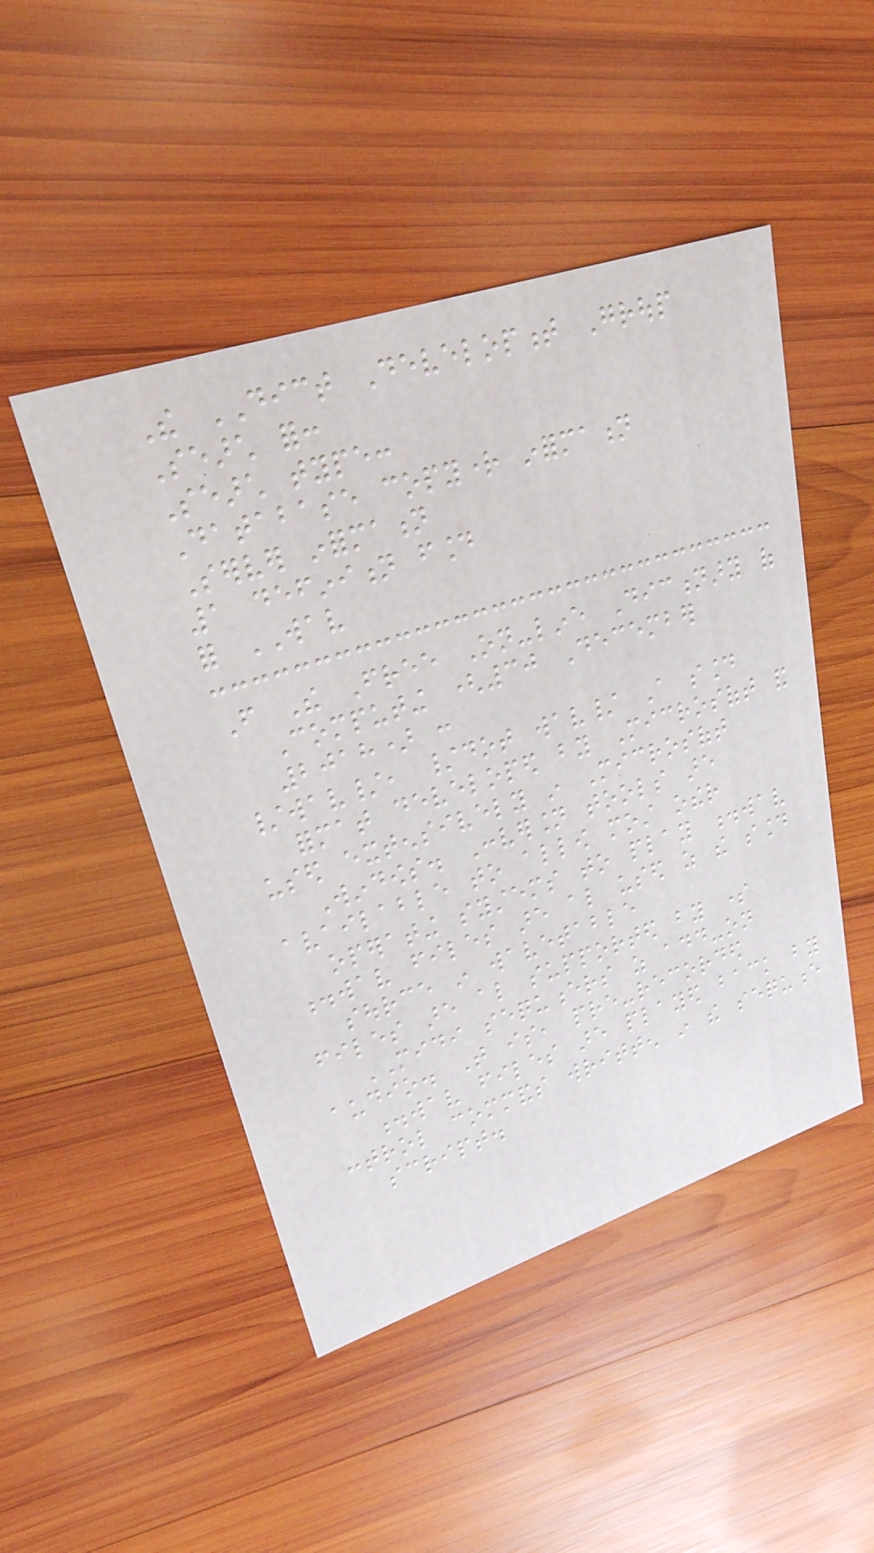The DICT Development Group
Search for:
Search type:
Database copyright information
Server information
1 definition found
for WAV
From The Free On-line Dictionary of
Computing (30 December
2018) :
/wav/, /dot wav/ A sound
format developed by Microsoft and
used extensively in Microsoft
Windows. Conversion tools are
available to allow most other
operating systems to play .wav
.wav files are also used as the sound
source in wavetable
files are also supported by some
MIDI sequencers as add-on
audio. That is, pre-recorded
.wav files are played back by
control commands written in the sequence
script.
